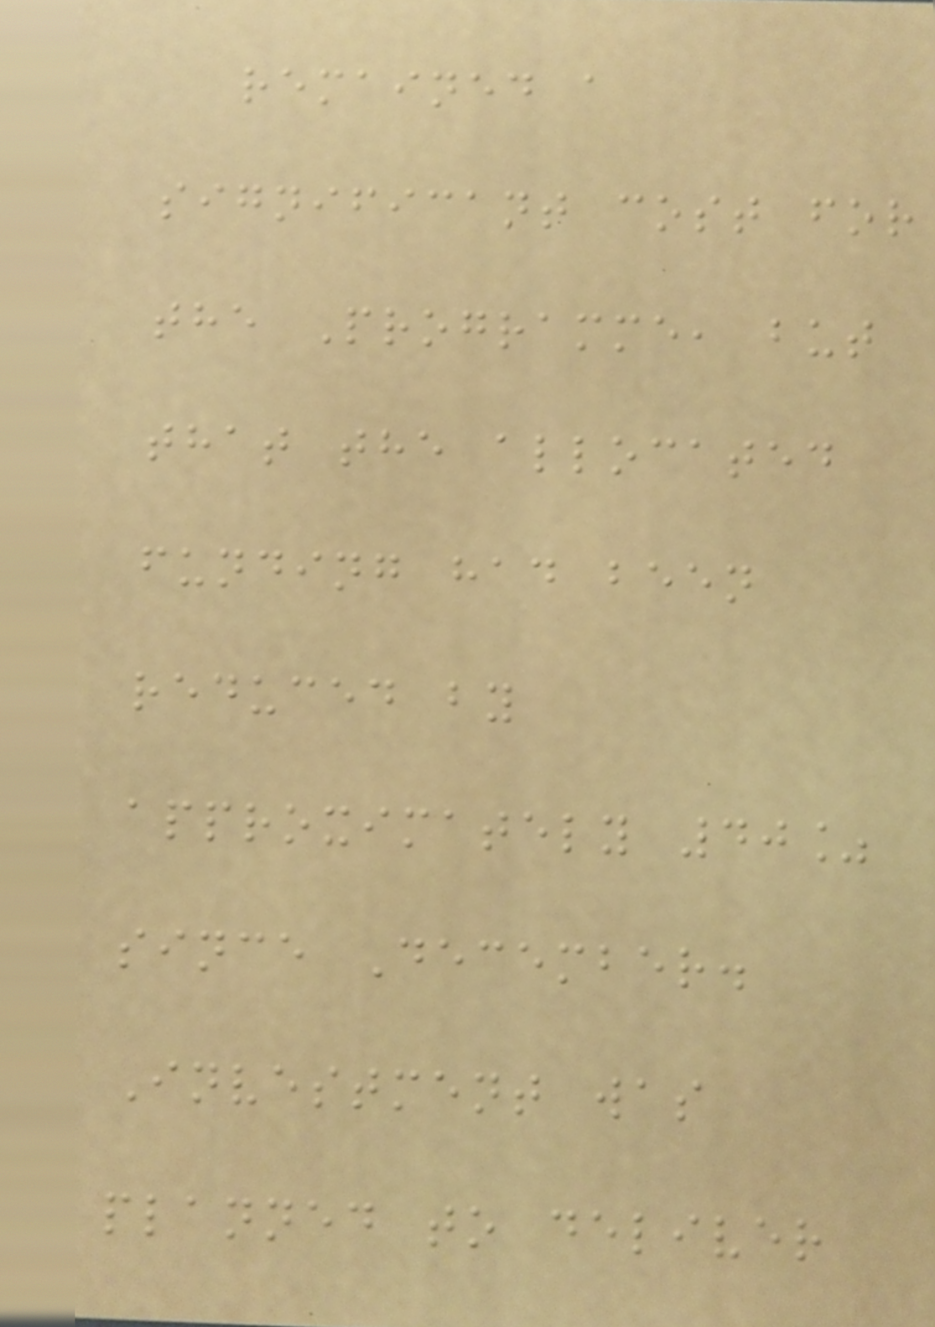remained a
significant cost for
the Programme, but
that the allocated
funding had been
reduced by
approximately 40%
since December.
Investment was
planned to deliver
